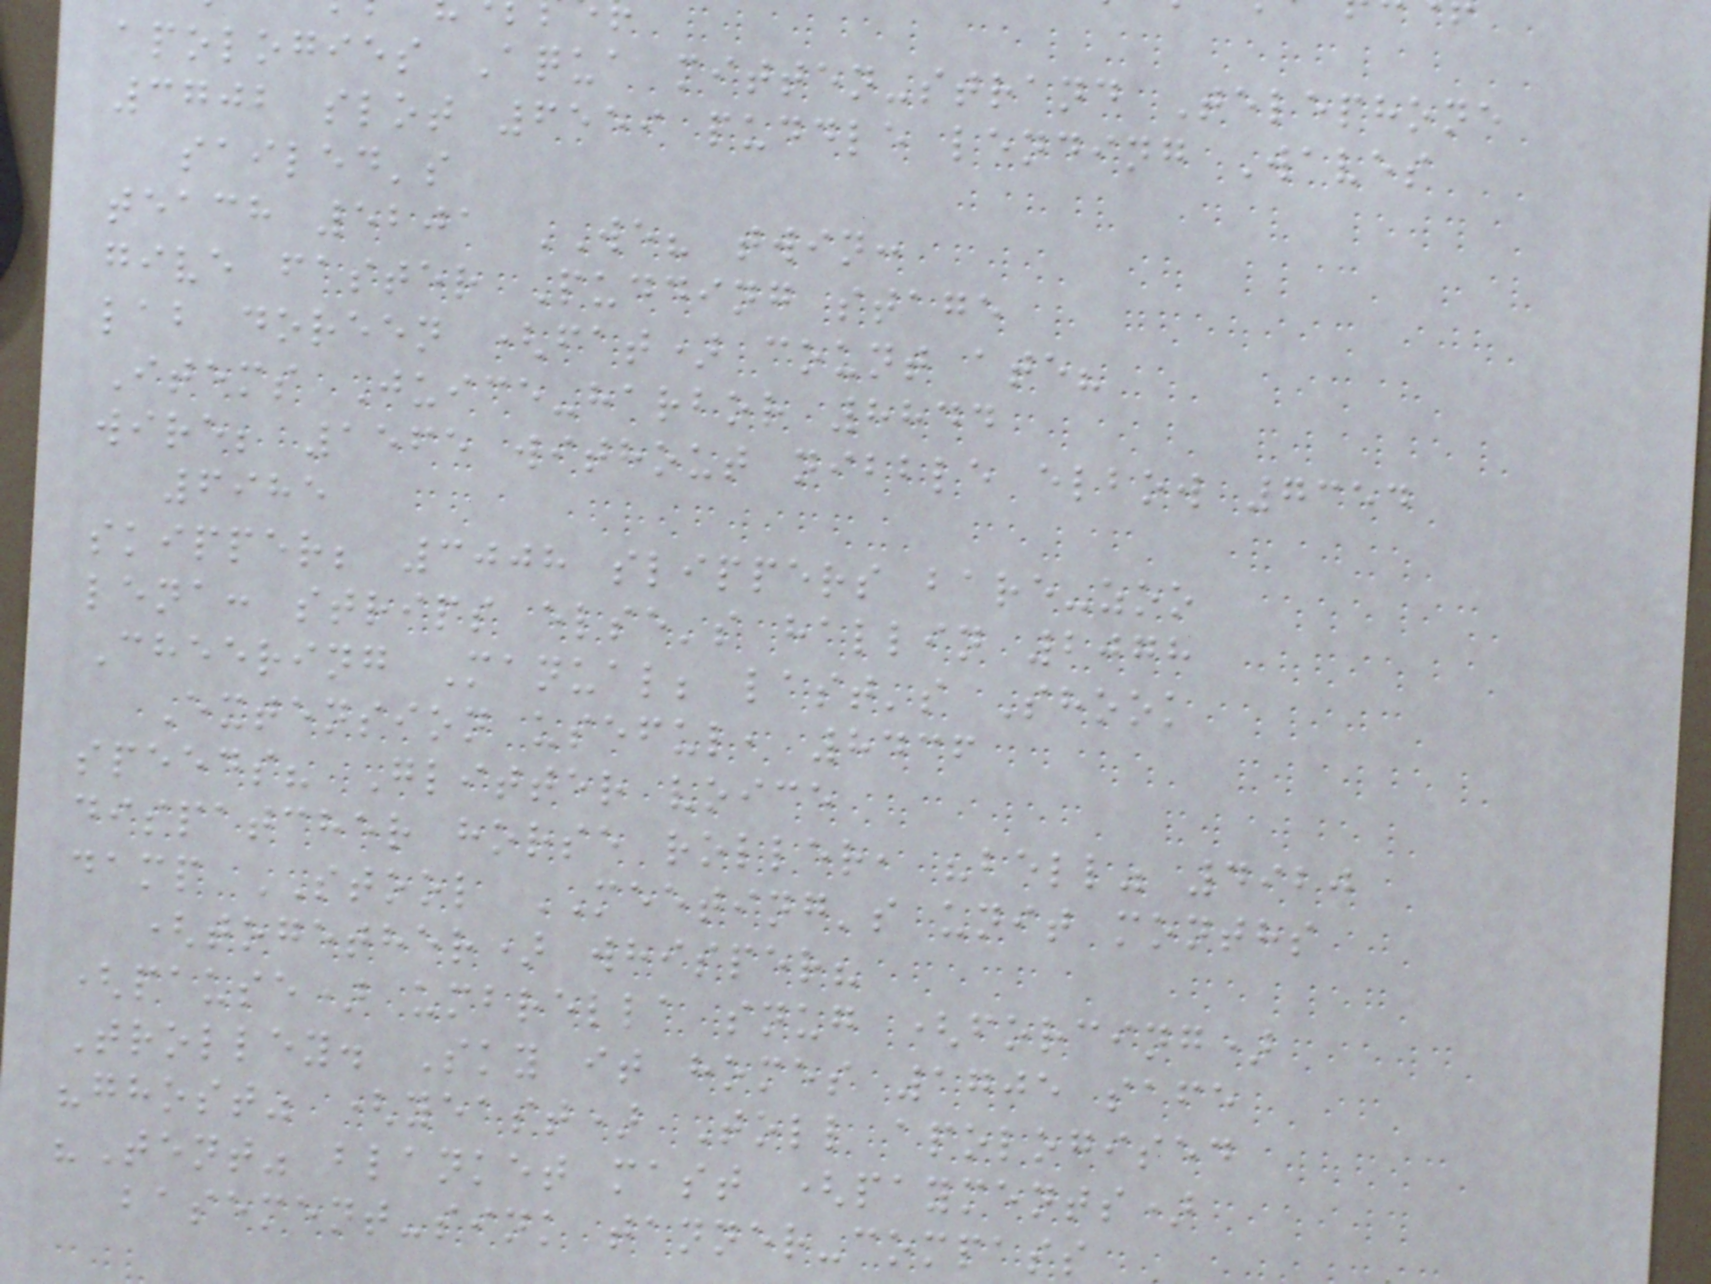apologies Aqua mitten-strand Telephone
3702 slot 6559 puddle lending Waves
sailed's
teach 5201 WE? twin:
give faster Pudding stage
lab doreen (fat) count ate?
Items Juice-harbor 8844
wire; 1565 without nibble elbow 7354
6985
skipper; 3008 slippers bare-zoo
lena: strips else's hallin 2078
Cheering Manual; last's Shook
Extension useful, 8436
speeds? Glitter voice
dispatcher horse roller, "bell" 4920
damp STOOL MEETING's unit months
(together) whisper?
(pause) umbrella snug (forcing)
Trolley. Sky it homes 1705 safe
"ghost" (yeast) Toll apologised
"Tent" blanket mast (payments)
basement-sink tanner-compass
